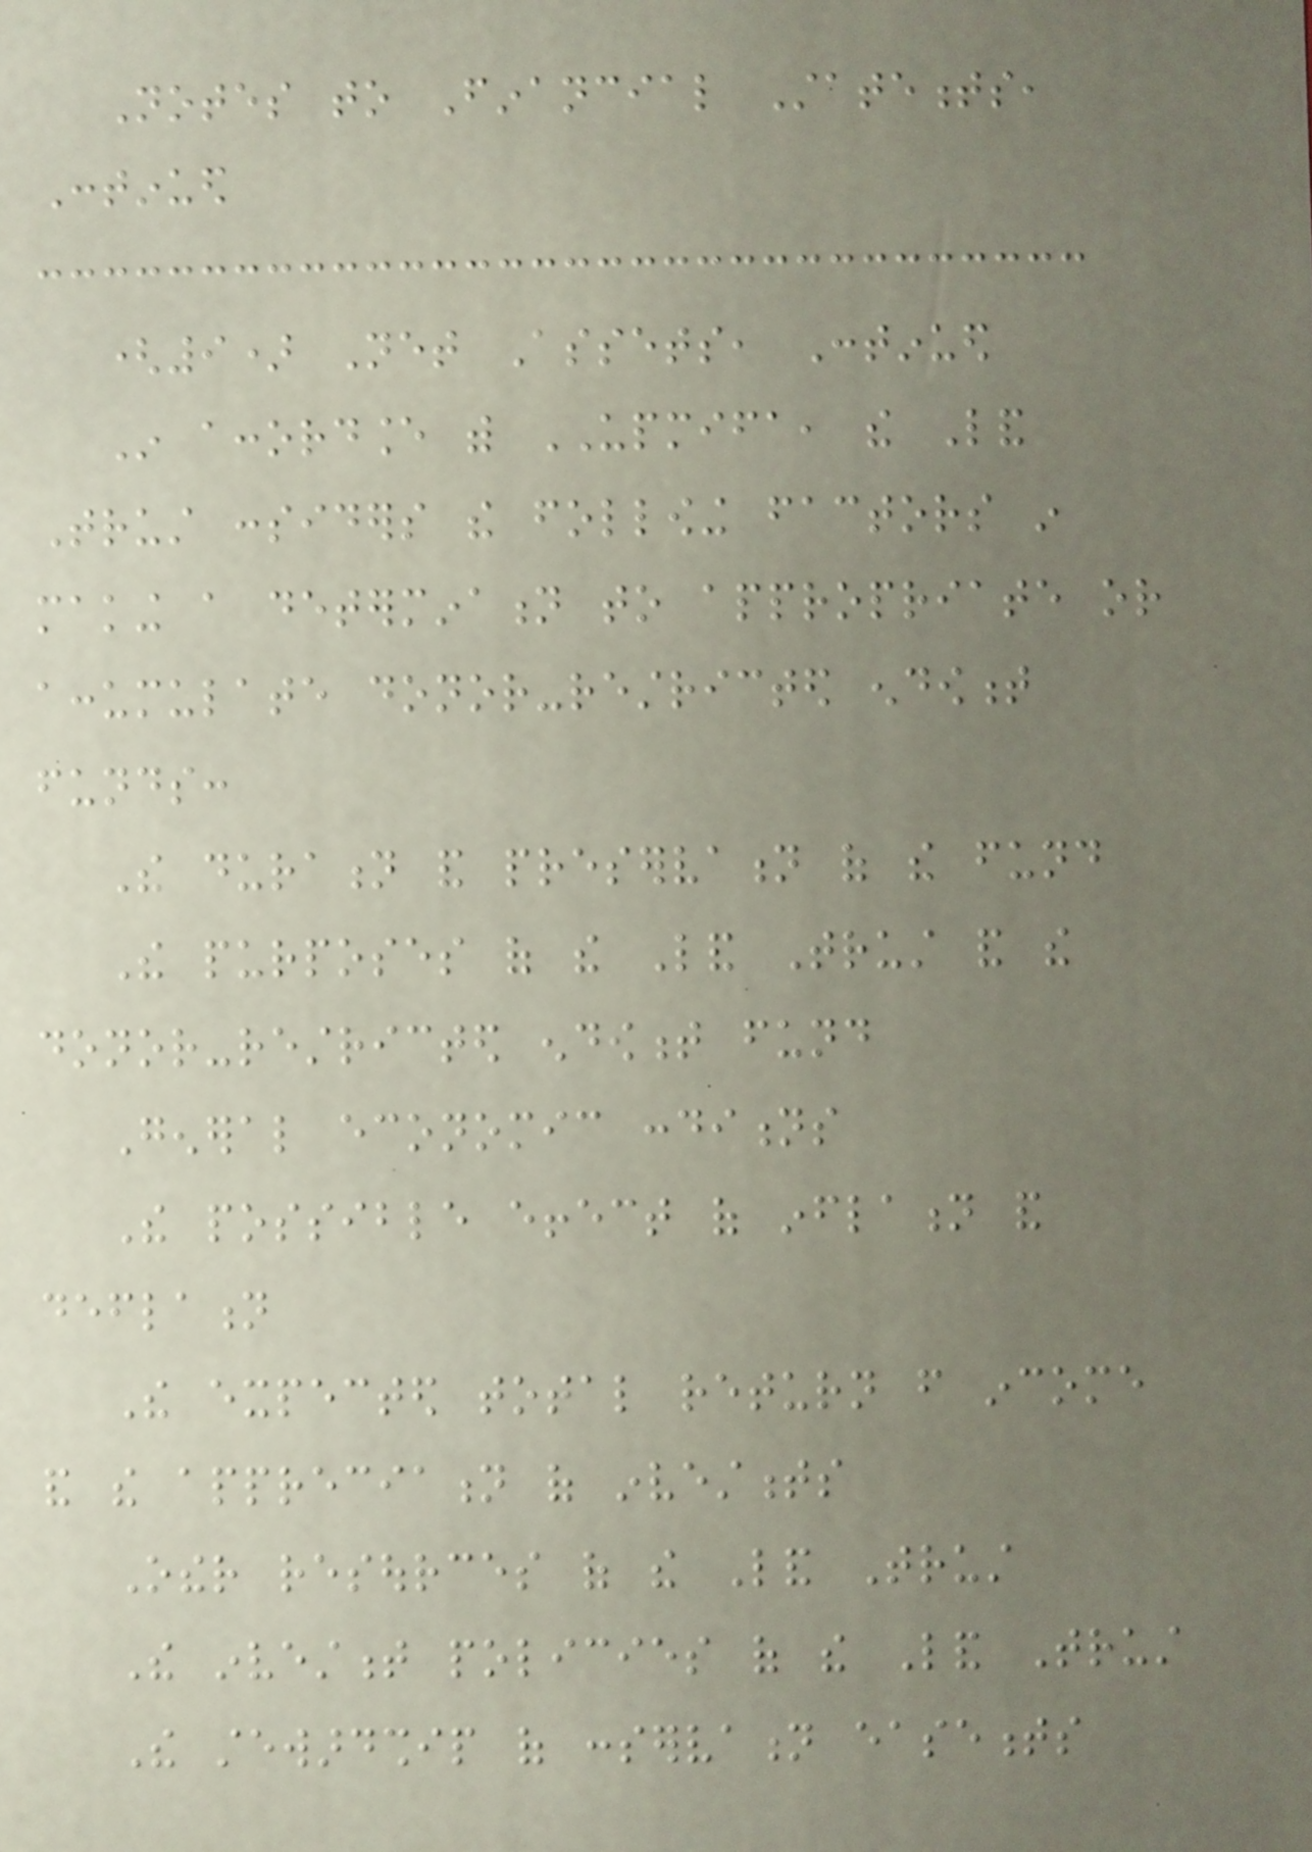Notes to Financial Statements,
Continued
(9) Net Assets, Continued
In accordance with UPMIFA, the Land
Trust considers the following factors in
making a determination to appropriate or
accumulate donor-restricted endowment
funds:
The duration and preservation of the fund
The purposes of the Land Trust and the
donor-restricted endowment fund
General economic conditions
The possible effect of inflation and
deflation
The expected total return from income
and the appreciation of investments
Other resources of the Land Trust
The investment policies of the Land Trust
The stewardship of conservation easements
